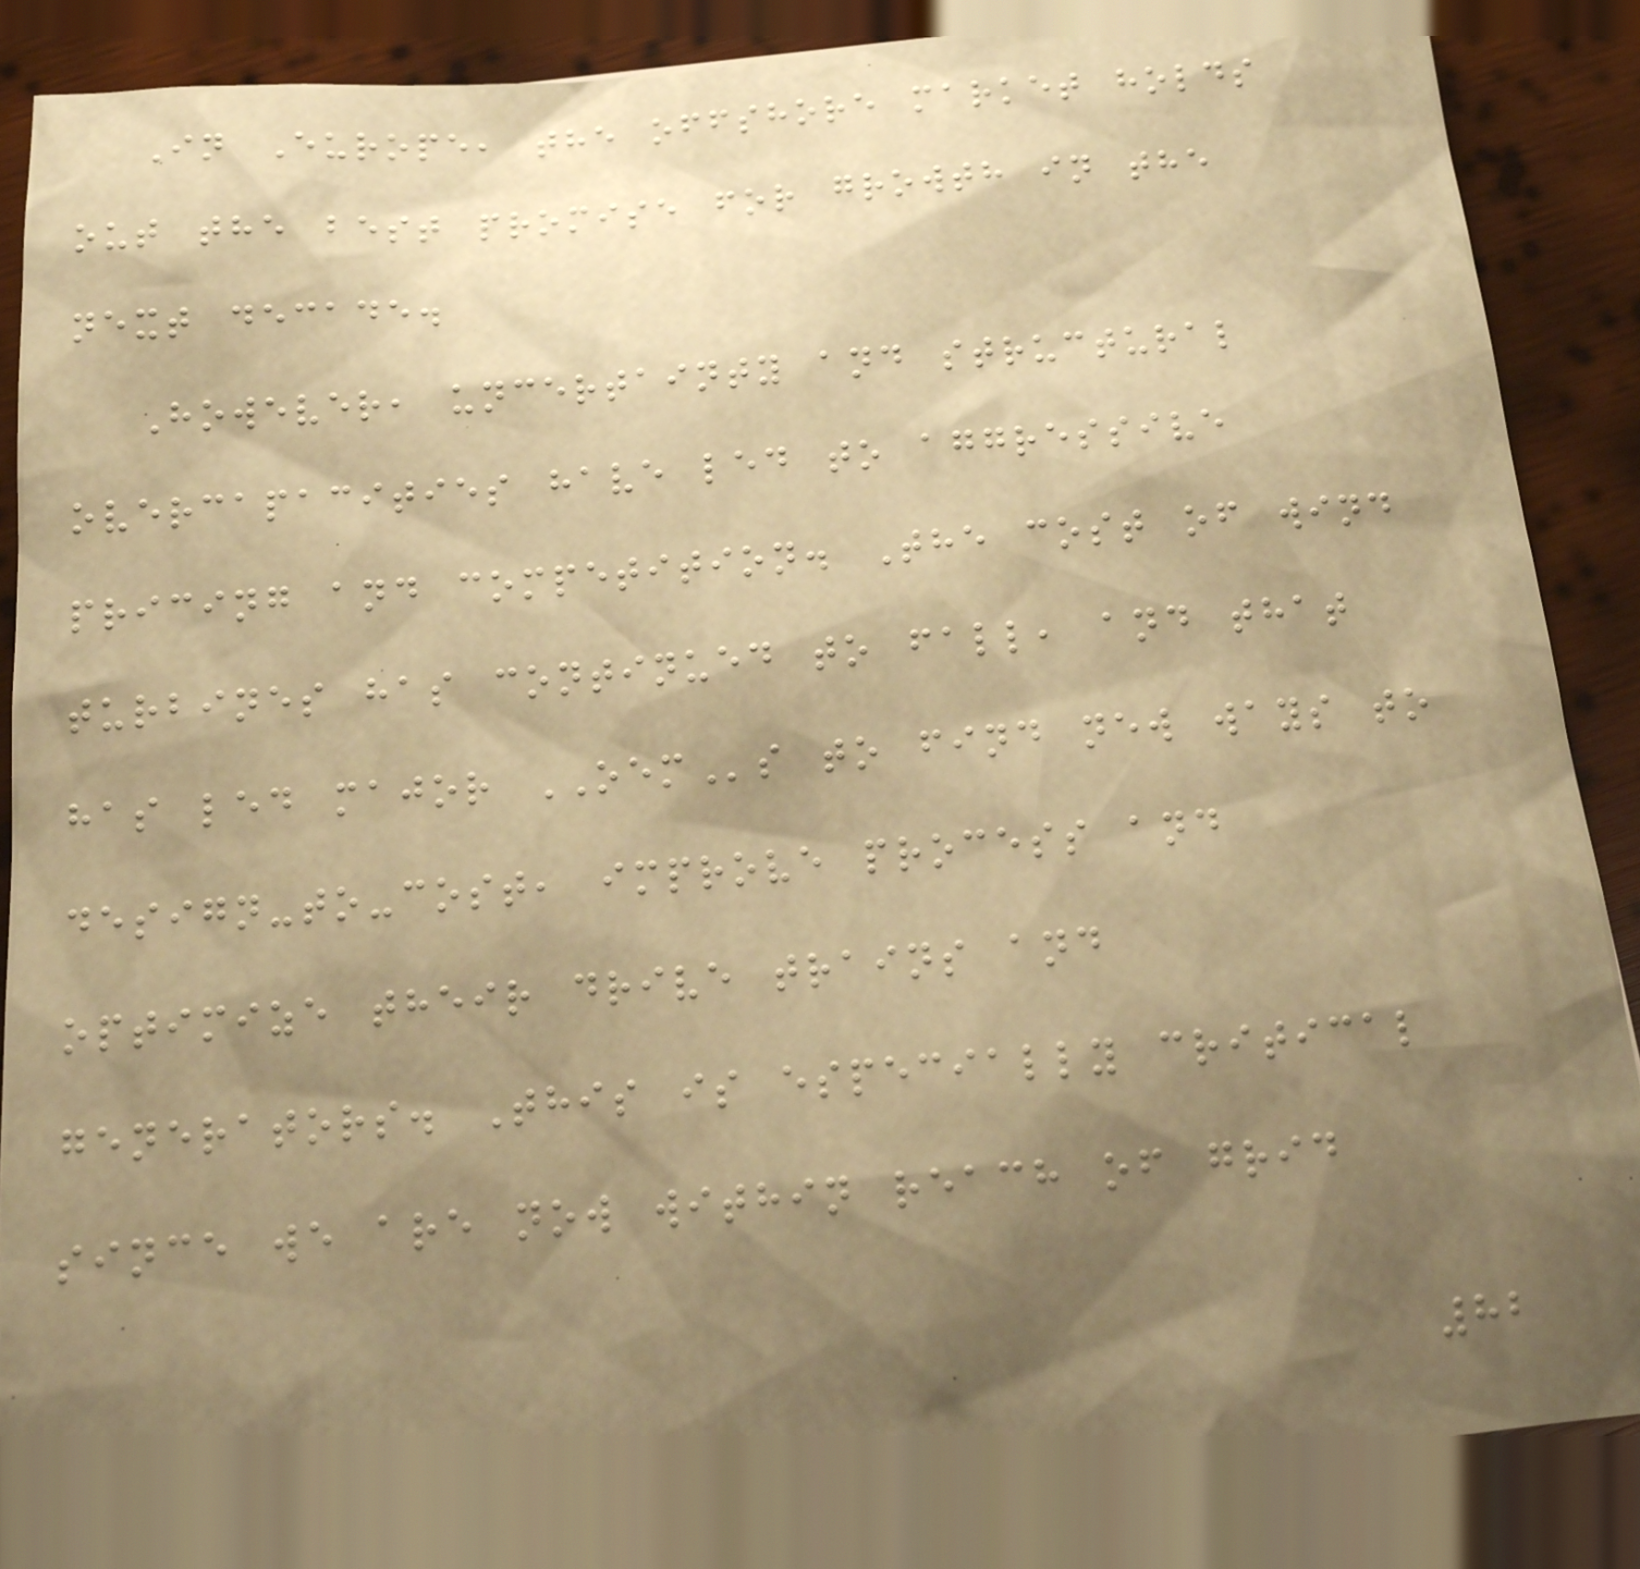In Europe, the offshore market holds
out the best promise for growth in the
next decade.
However, uncertainty and structural
overcapacities have led to aggressive
pricing and competition. The cost of wind
turbines has continued to fall, and that
has led major OEMs to find new ways to
design-to-cost, improve process and
optimize their drive trains and
generators. This is especially critical
since we are now within reach of grid
82
